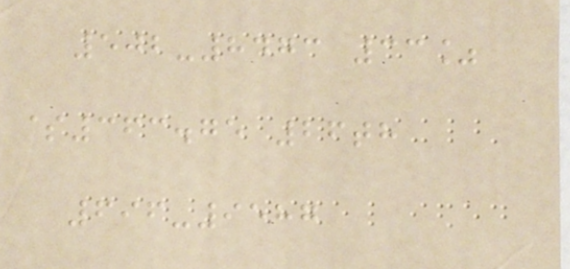502-8473 33%
$363.75 26th
696-9587
